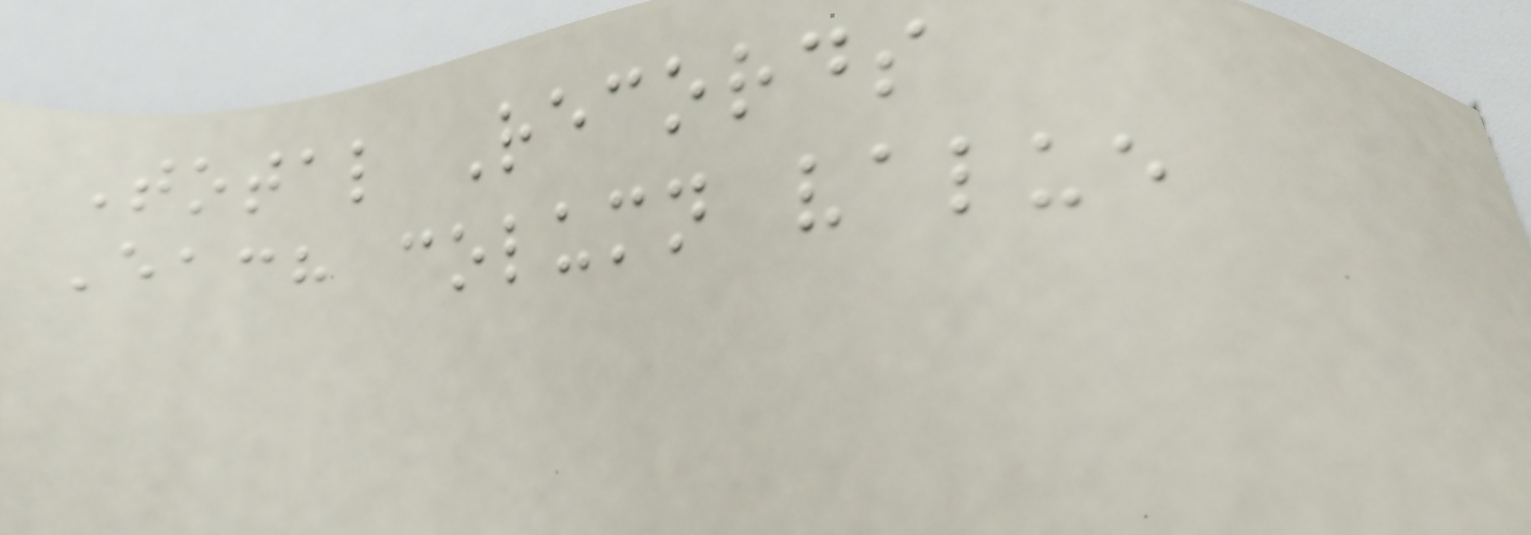Total Records
Each column value
